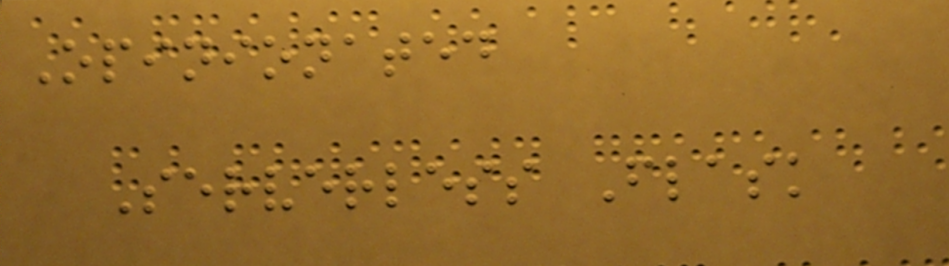Opinionated
Serverless Flask
